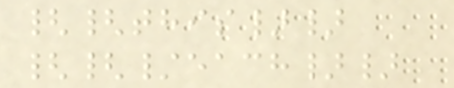{{this}}
{{/each}}
